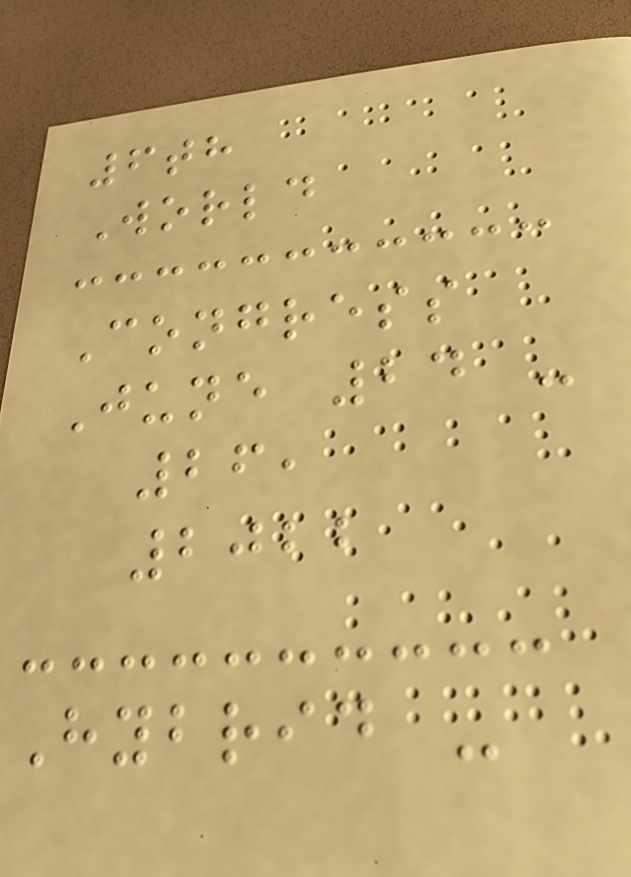6th
World
Congress
June 24 -
26,
2022
Hybrid -
